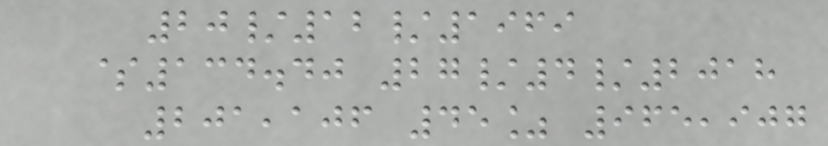20/12/1969
$134.40 27/4/2018
201,106 45% 965,907
